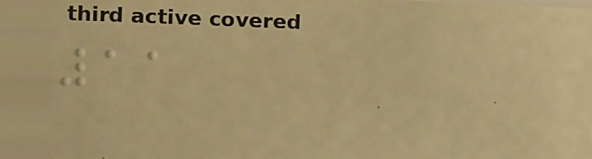11
